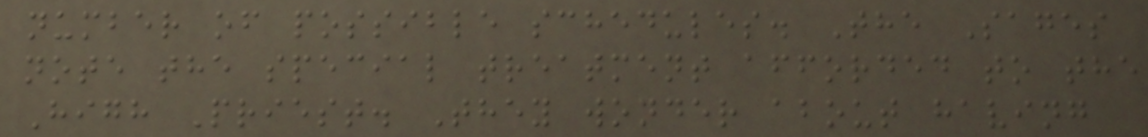number of possible schedules. The Sages
note the special treatment afforded to the
High Priest. They wonder about having
